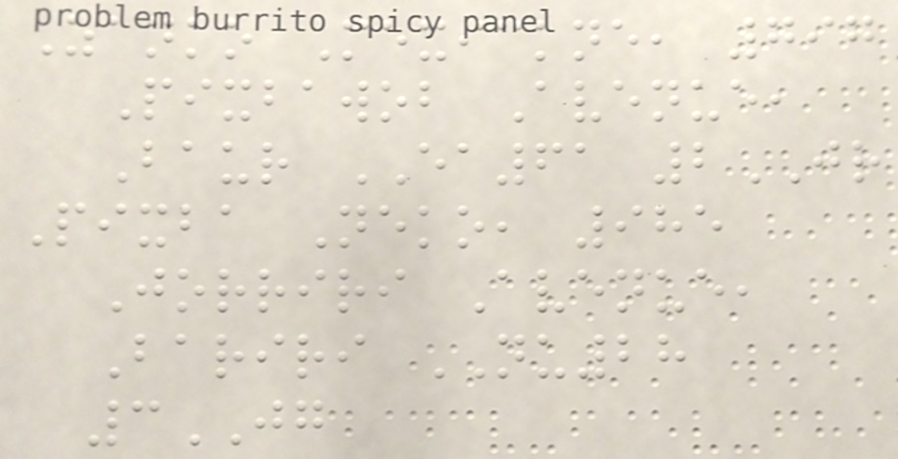Zanko Mexickne, 797
Pixbawob Avenue,
Baur EA61 2JR
Pixba Neko, 985
Jorriri Avenue,
Bariri NU28
3JG
